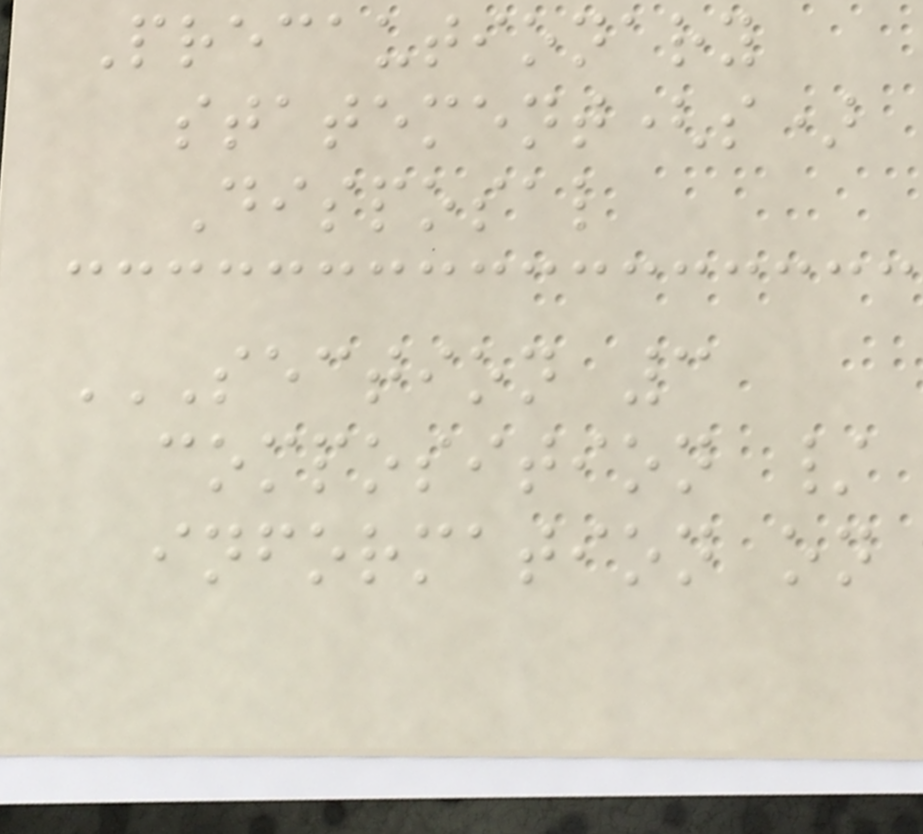Precautionary
statement(s)
Disposal
SECTION 3
COMPOSITION /
INFORMATION ON
